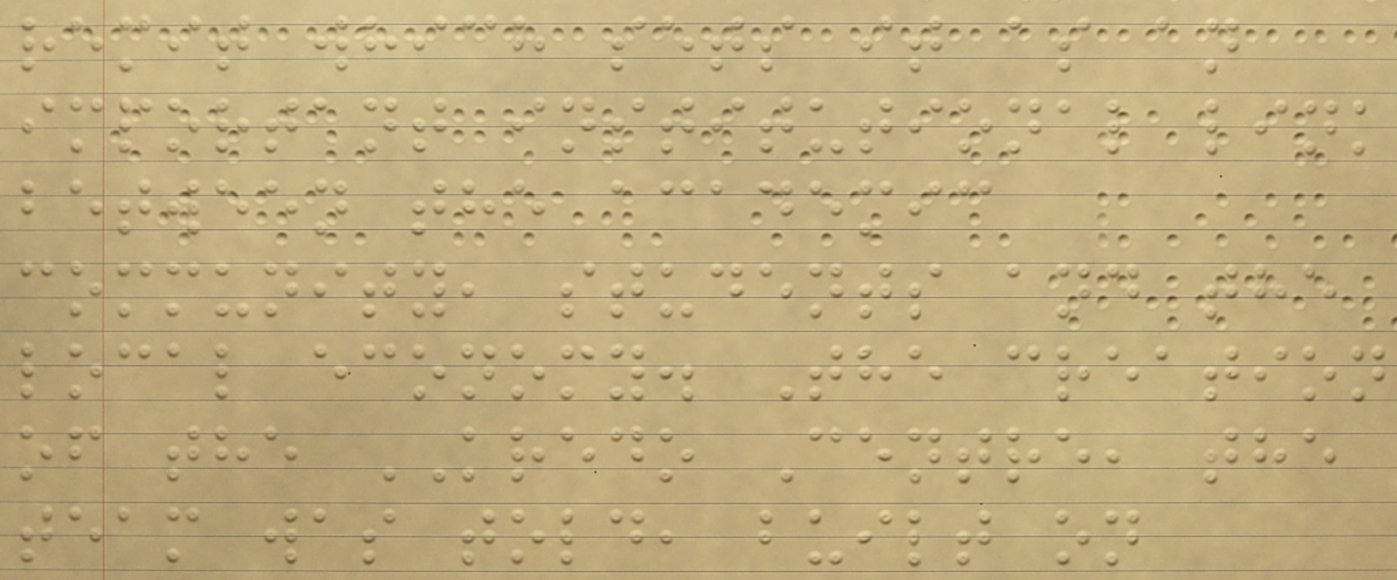remit which sets it as an
important institutional link
between the academic
community, students and the
local economy. The creation
of the KREDO Centre, the
team was told, built on
